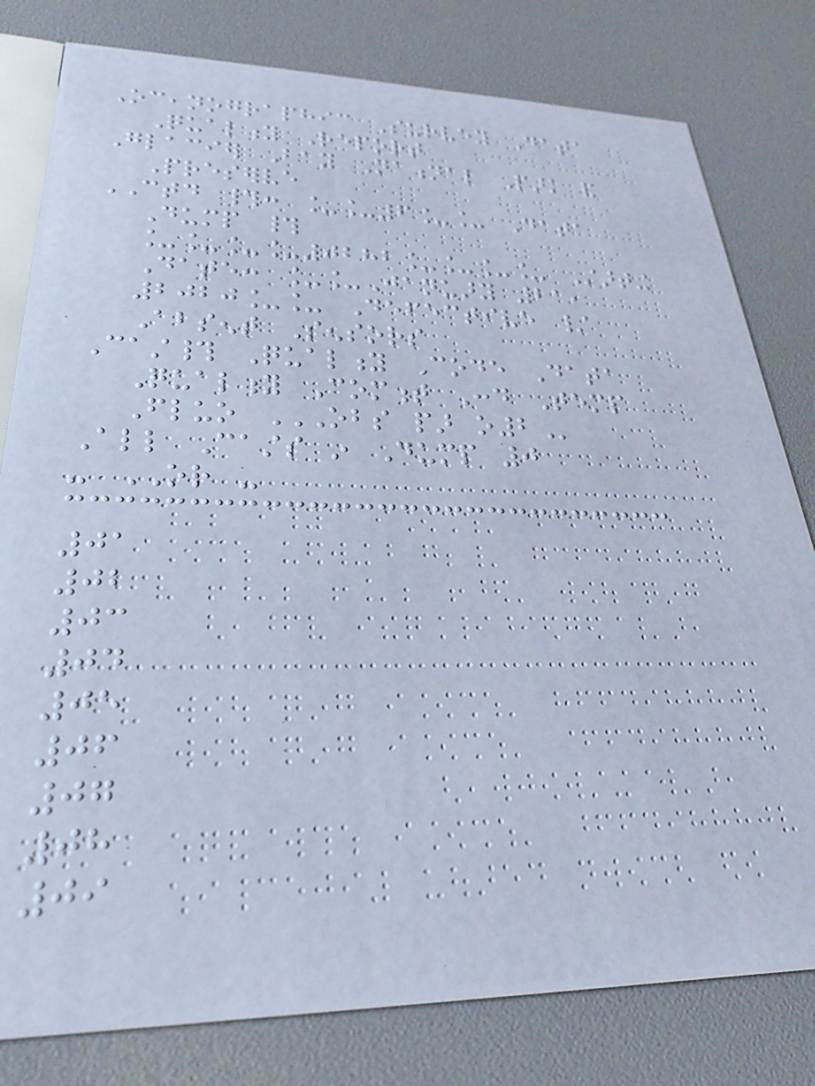Oceanographic Survey Data
Quality Report
Glacier Bay National Park and
Preserve
CTD #: __6__ Data
Dump #
____0282____ Starting
Date: __January 21,
2020__ Defective /
Absent Sensors
Cast# Quality Code Data
Quality Comment Cond Temp
Fluo OBS PAR O2
All Casts in Dump 0
- OR -
01
02
03
04
05
06
07
08
09
